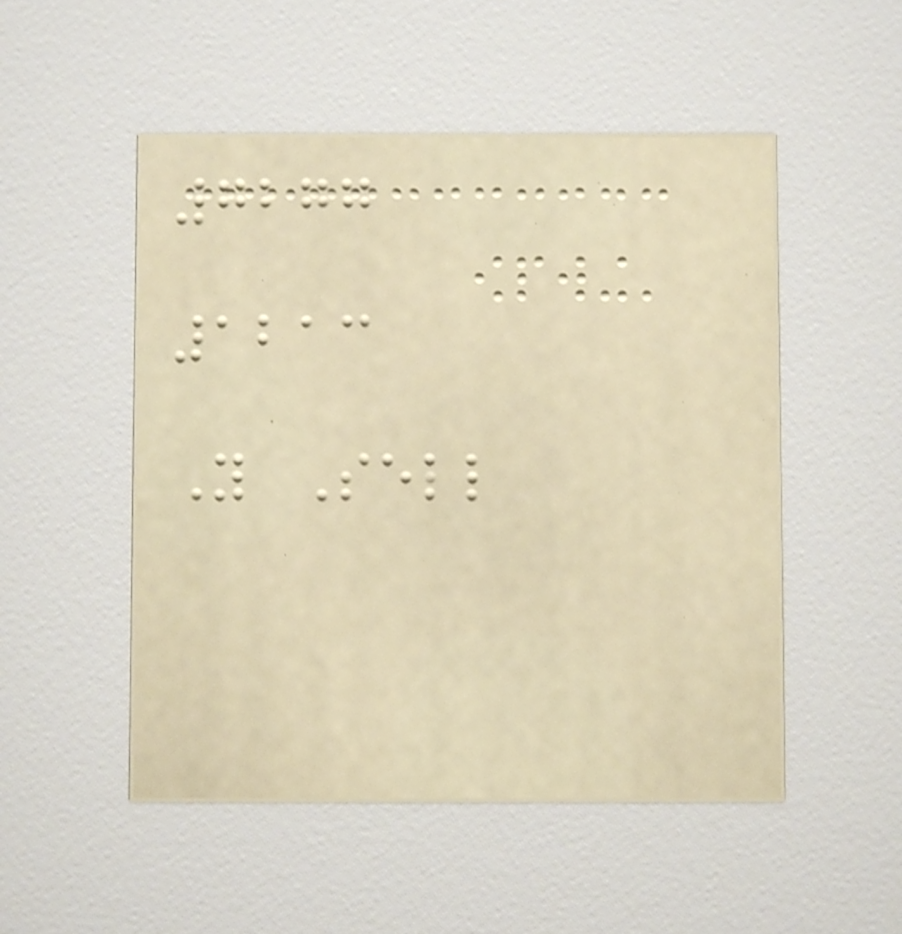7277
1213
You Sell
